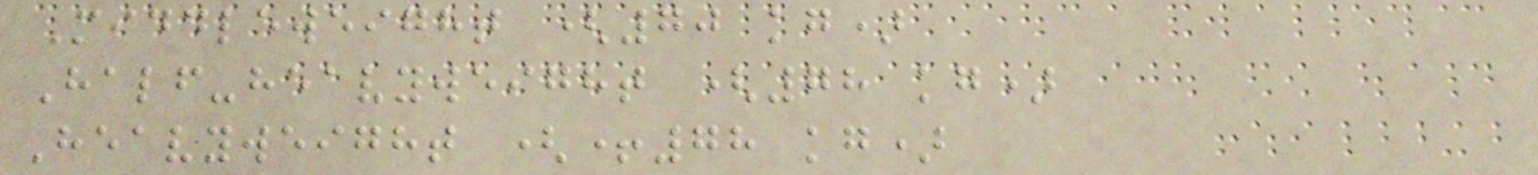Middleweight (70 kg)
Half-heavyweight (78 kg)
Heavyweight (+78 kg)
